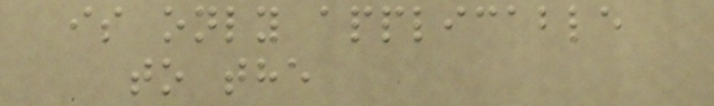is only applicable
to the
